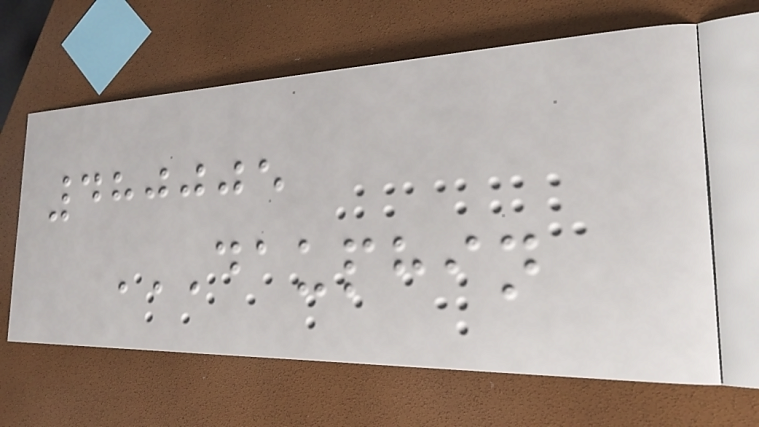480005
DAUPHIN
